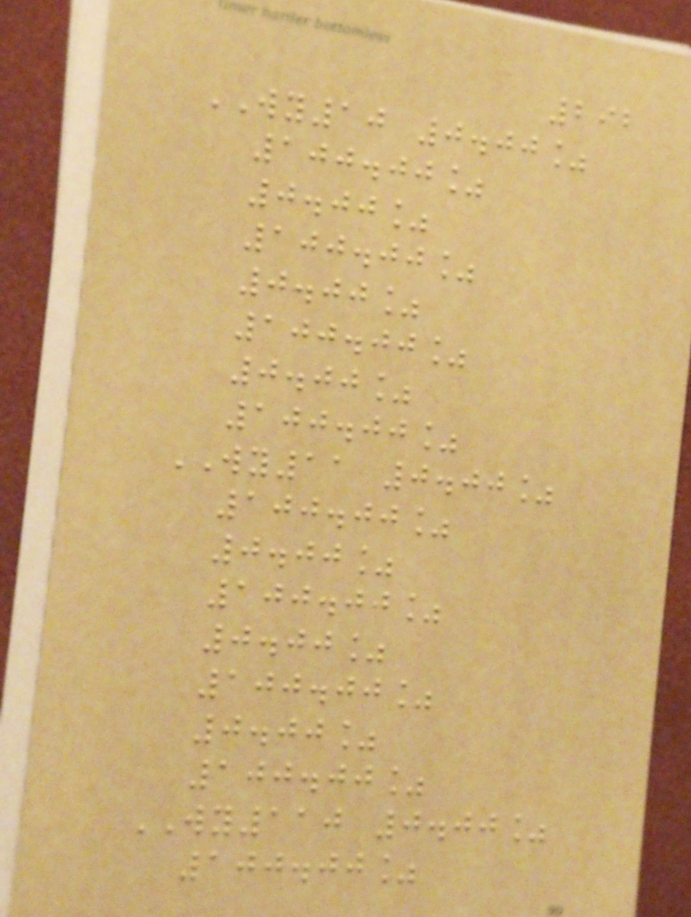292
WY10 0.00%
100.00%
0.00%
100.00%
0.00%
100.00%
0.00%
100.00%
WY11 0.00%
100.00%
0.00%
100.00%
0.00%
100.00%
0.00%
100.00%
WY110 0.00%
100.00%
